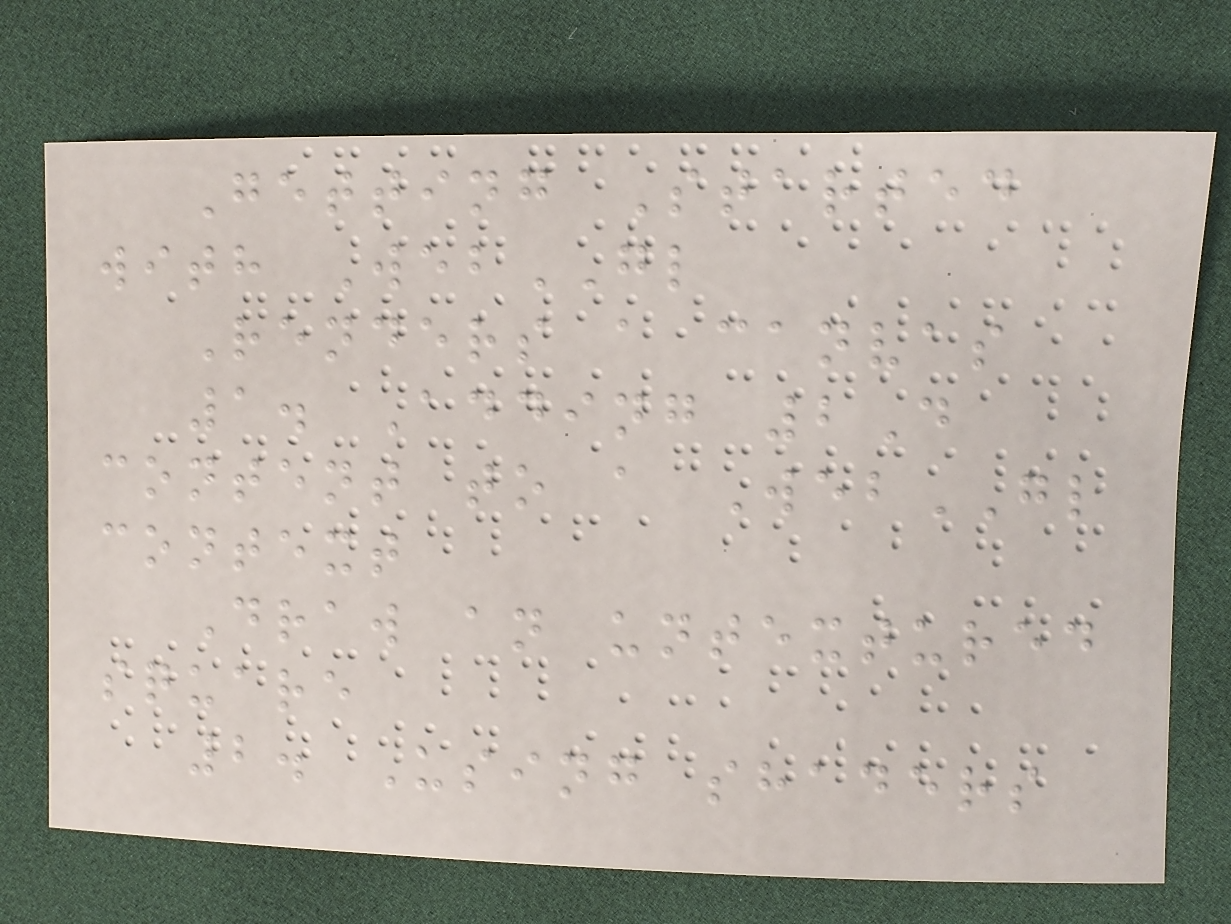Getting Started
with WebGL
Renders a canvas
1. Adding 2D
content to a WebGL
context
Draw an untextured
square
2. Using shaders
